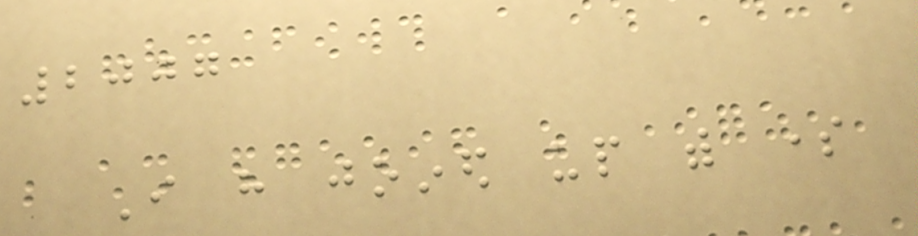2007
I have joined up with some
